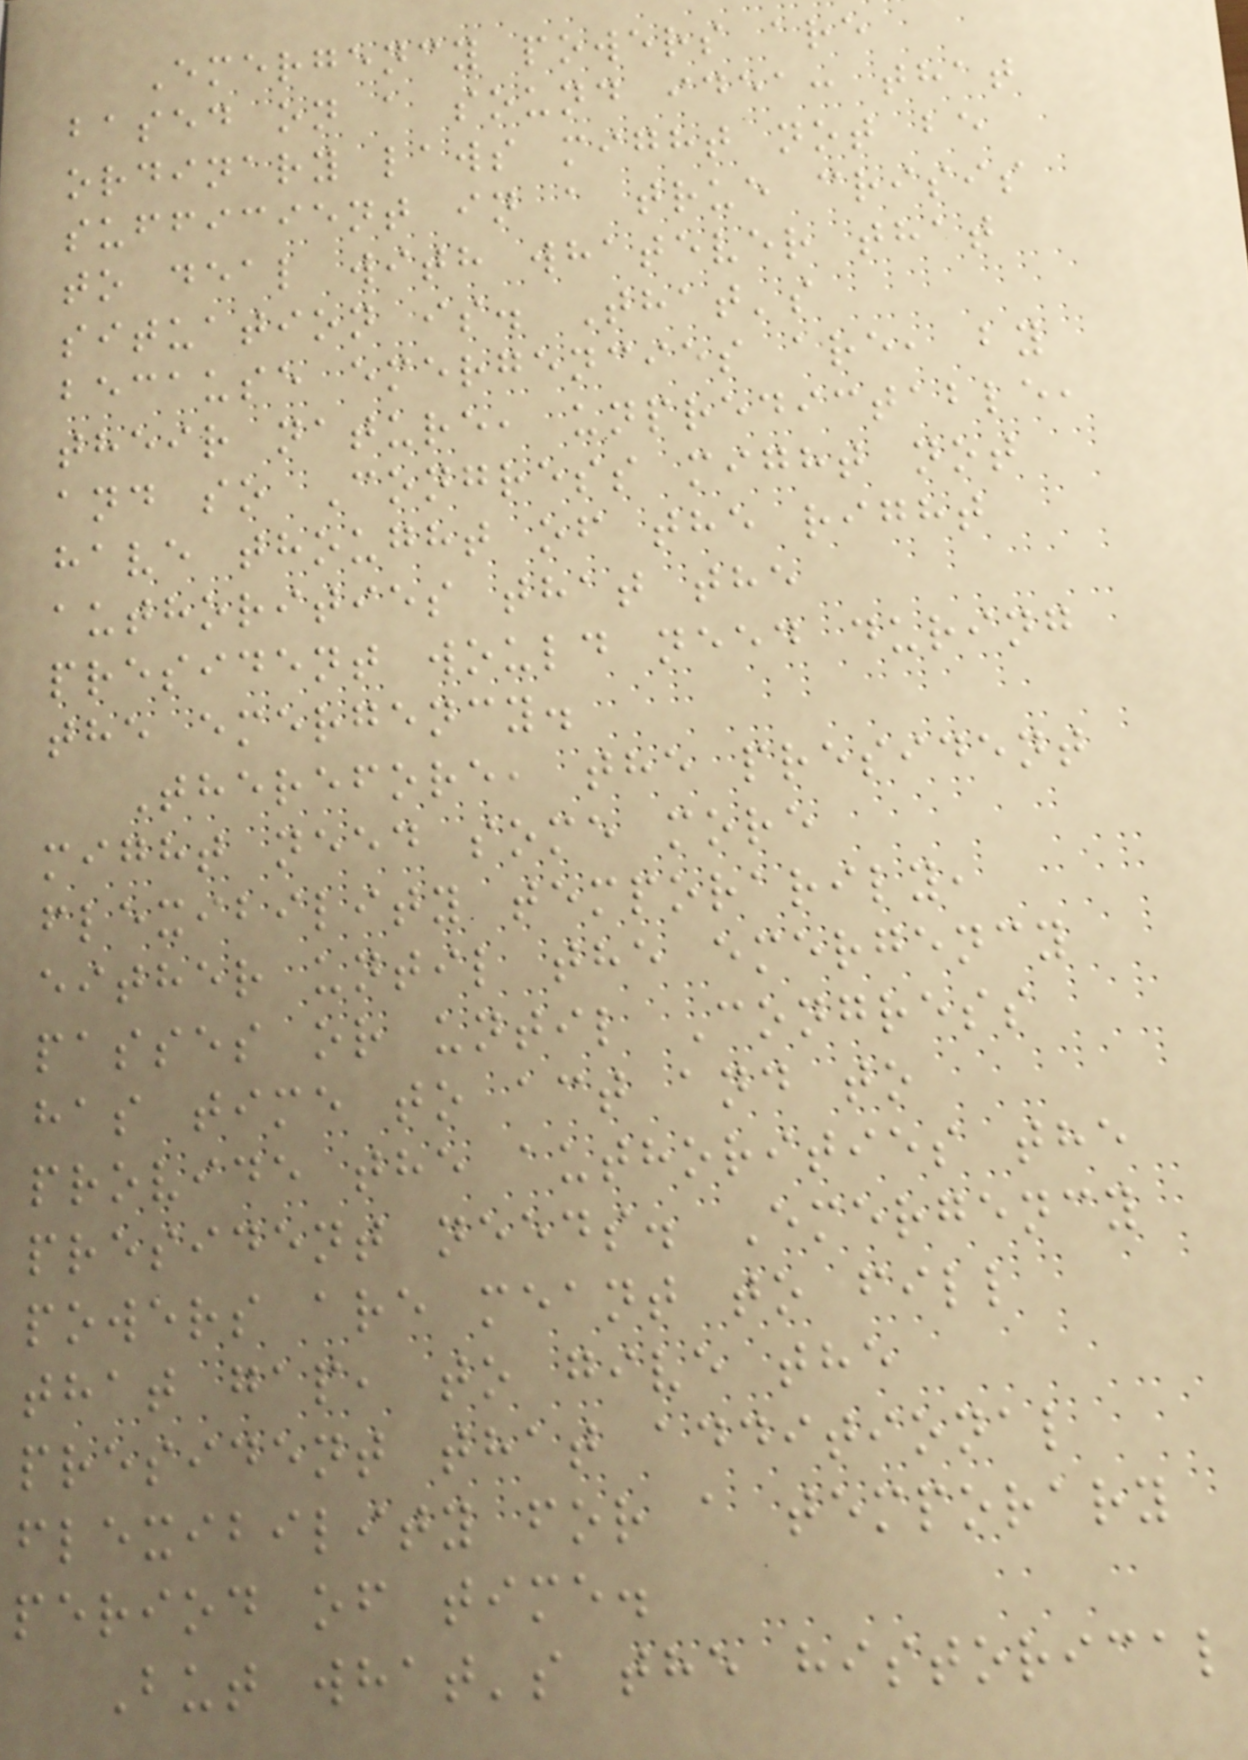Emergency powers are
based on a sound idea: that
ordinary laws might not be
sufficient in a true crisis
to deal with whatever that
situation is. That's
because emergencies are, by
their nature, unpredictable,
and so Congress might not
have thought of the right
authorities that the
president would need during
the emergency.
Therefore, the president
might need some more
flexibility temporarily,
either until the emergency
passes or until Congress
has time to act and to
provide the authorities the
president needs. Emergency
powers are meant to fill
that gap, to give the
president that additional
flexibility for a temporary
period of time.
But what's the historical
